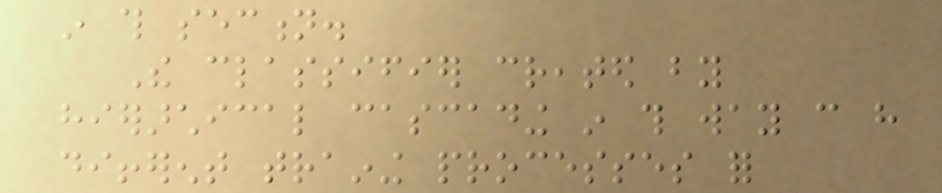in this section.
The classifier created by
hierarchical cascading in this way can have
different training processes for
